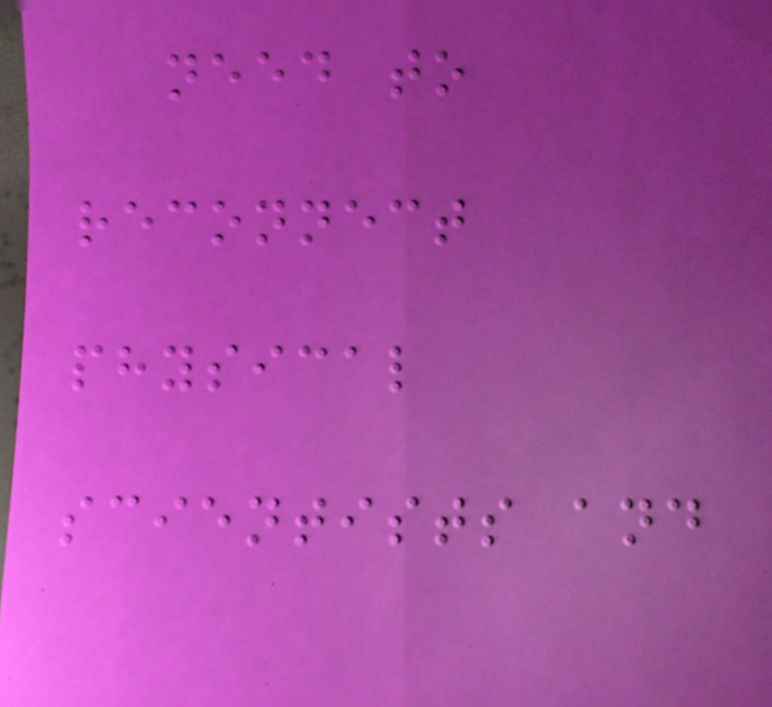need to
reconnect
physical
scientists and
